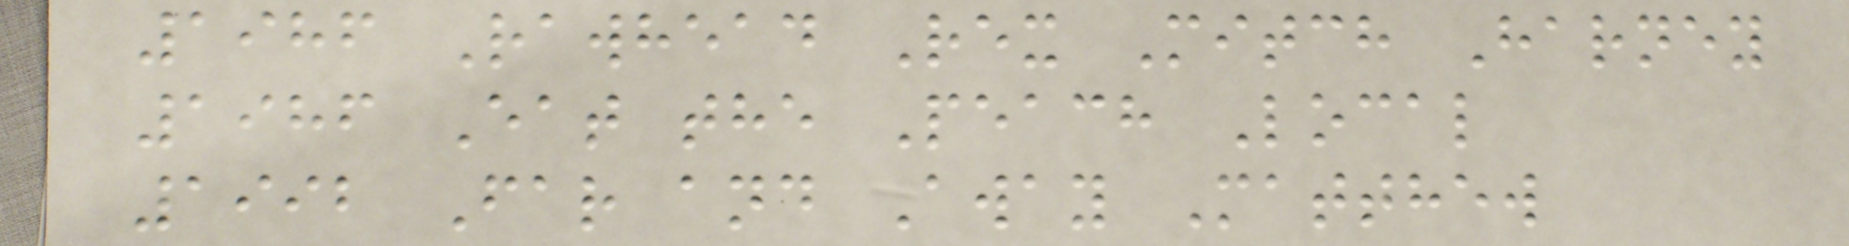1986 Rawhead Rex Mitch Harney
1986 Eat the Peach Local
1992 Far and Away Matthew
